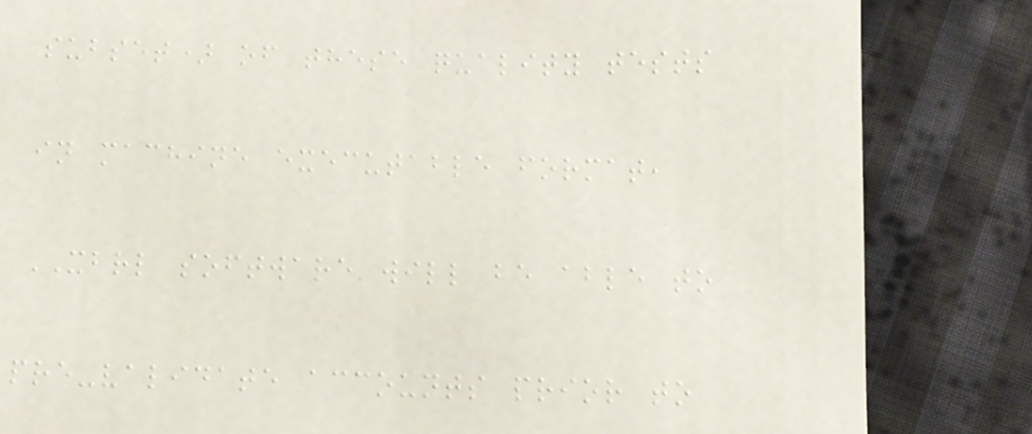subset) of these quality tests
in machine executable format,
XBRL software will be able to
pre-validate accounts prior to
